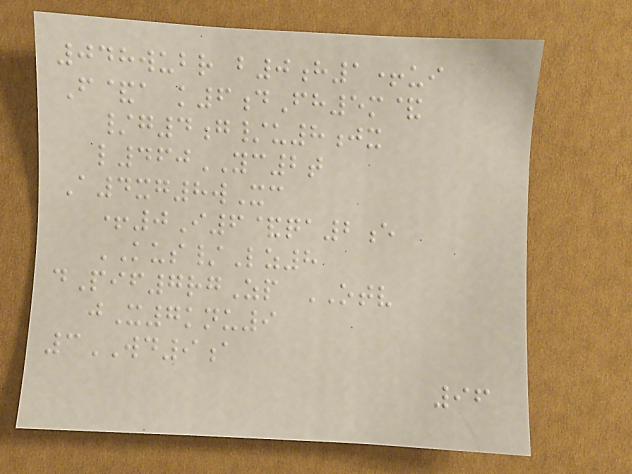048wubr b0h1+ui
F&a k6dFh5m&
/g4g/u8jx
l460YC2t
A4xg8wXc
+0I6&qa2e
KUS/Lz8
dPif7rgZp OTV
jX7knu9
3WD9a
96
